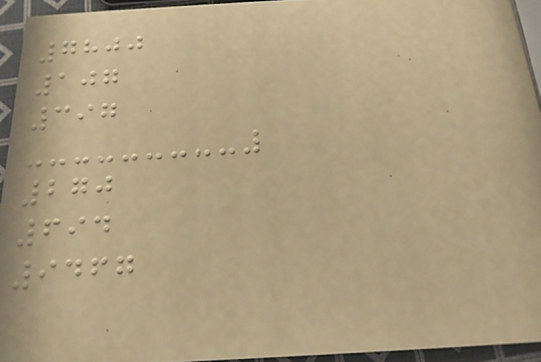7800
107
397
270
694
9467
